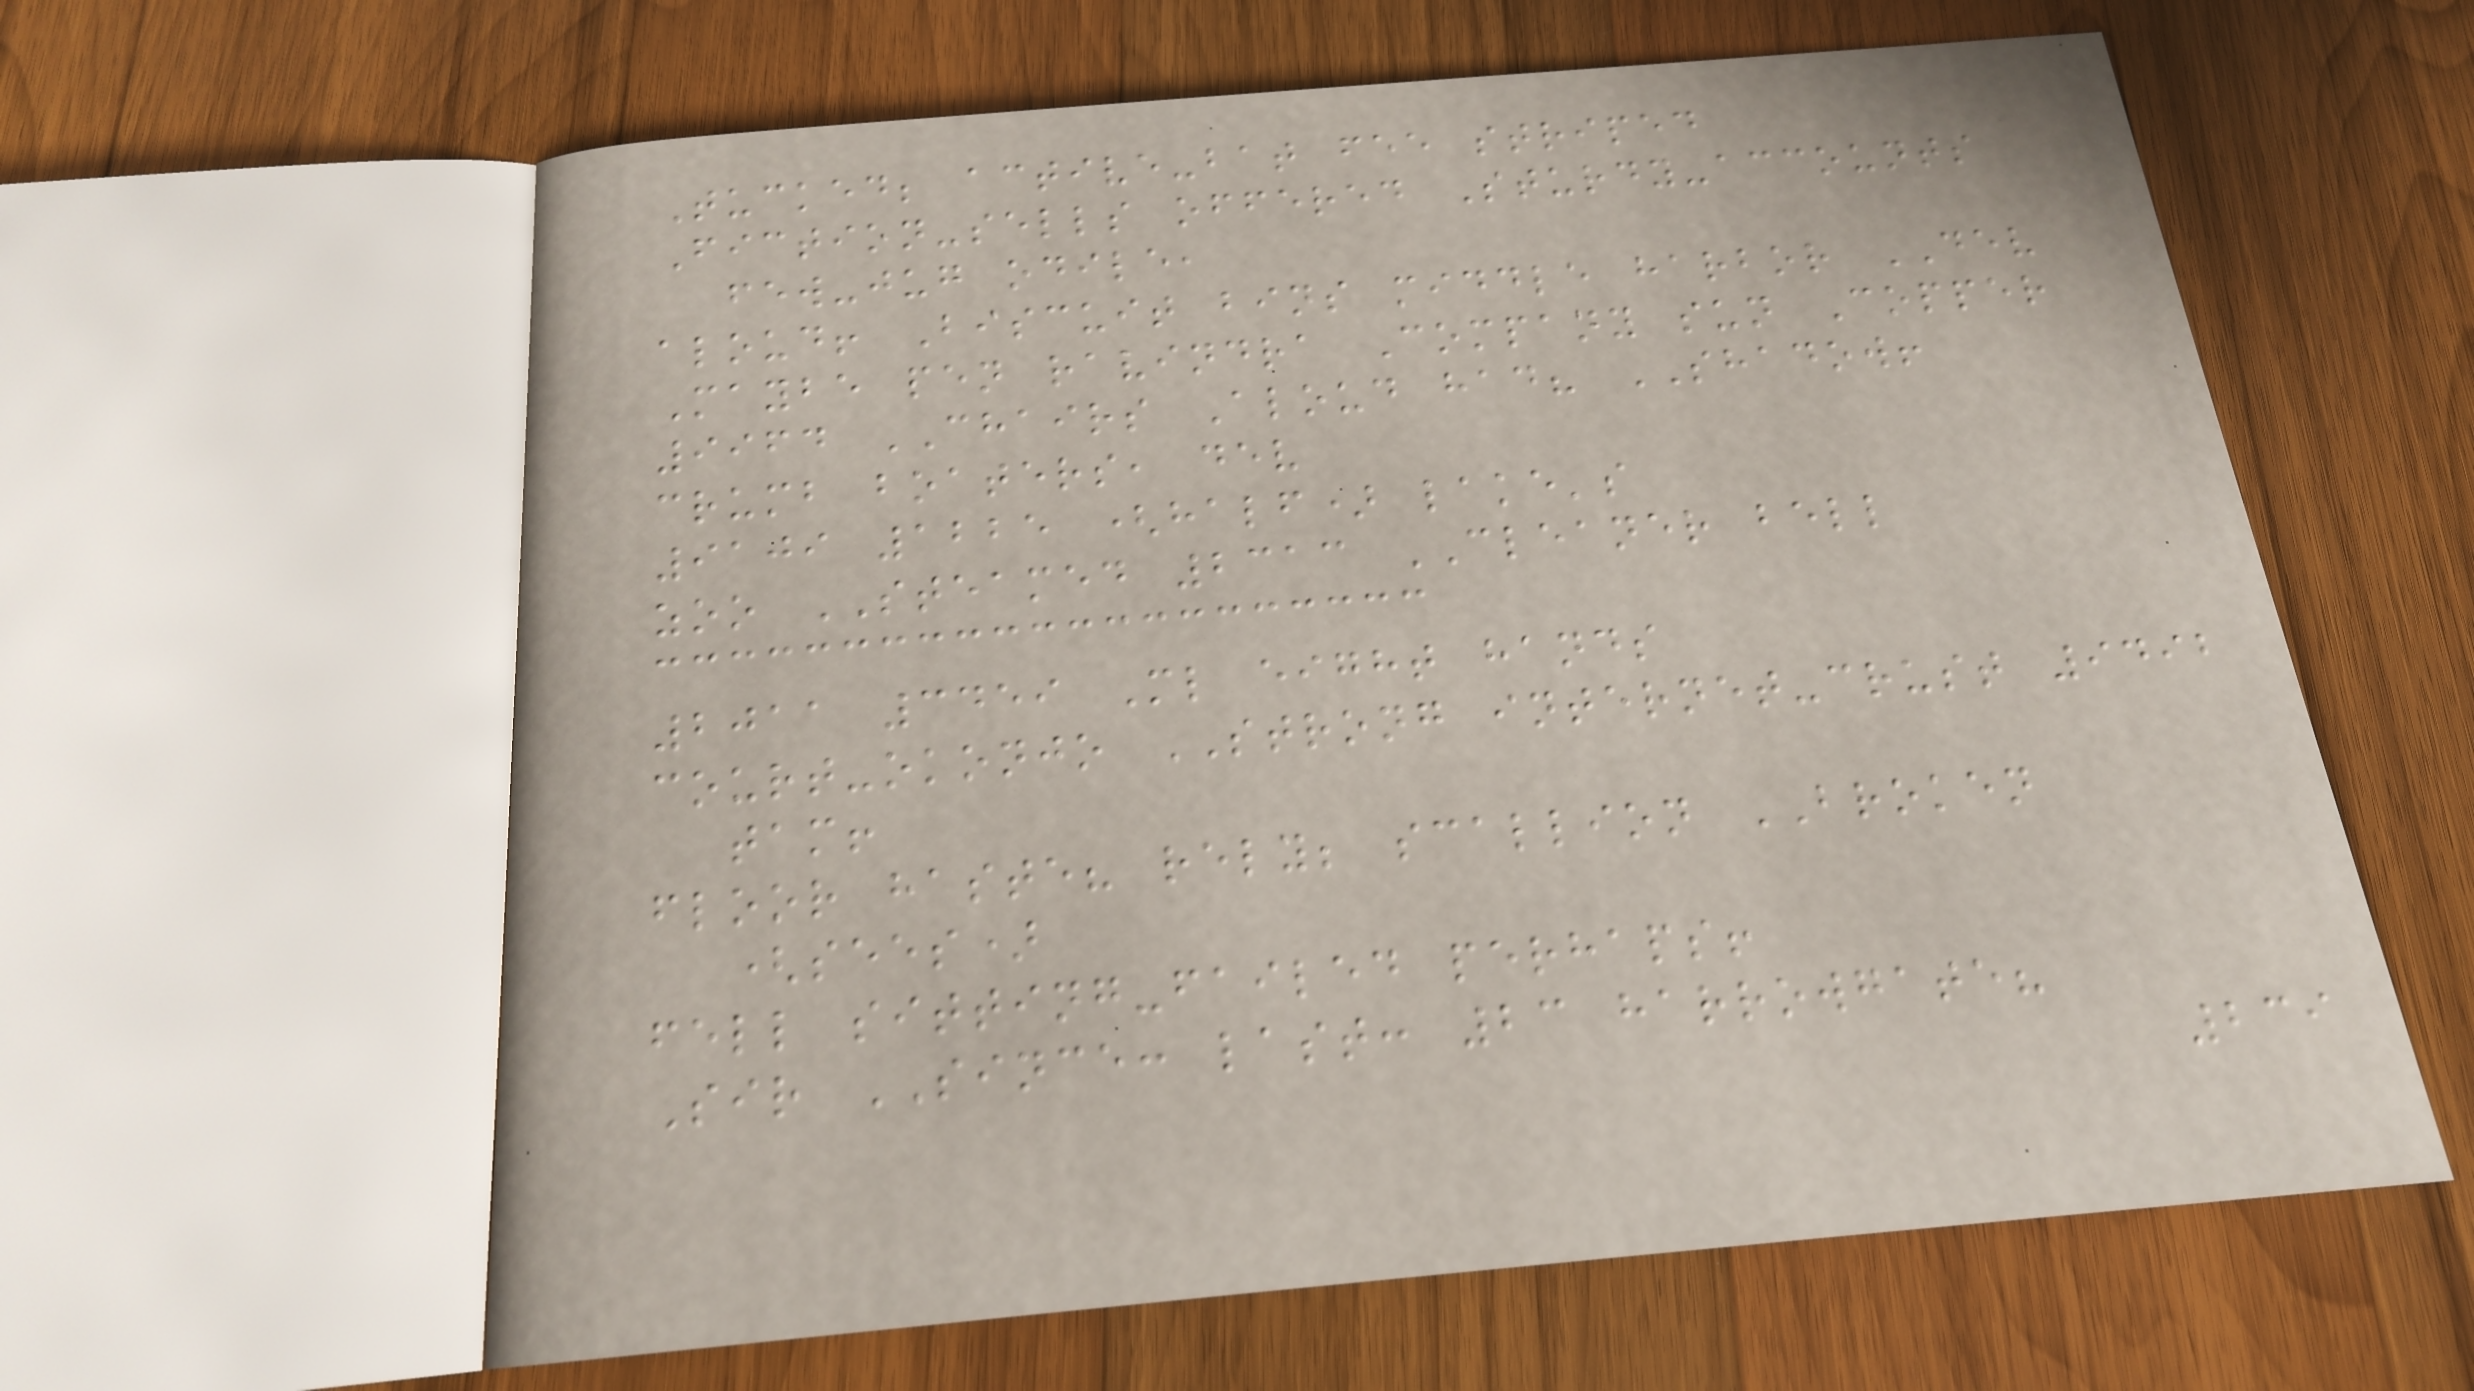Tucked; active-bat fee striped
Fiction-sells offered Sturdy-accounts
few-jug odile,
aloud! Biscuit bins middle harbor DEV
Maybe pen ravindra Company sun Copper
9964 CHAIRS Aloud had? SHADOW!
crumb boaters, dev
9109 1225 (half) lake's
zoo STEAMED 2313 CLEANER bell
2011 3459 Ml eight hands
court-okonjo STRONG internet-crust 9492
tam!
floor haste? rely; scallion BROKEN
(sees)
fell sitting-failed perhaps!
Sir SINCE: last: 23 harrowgate?
239
